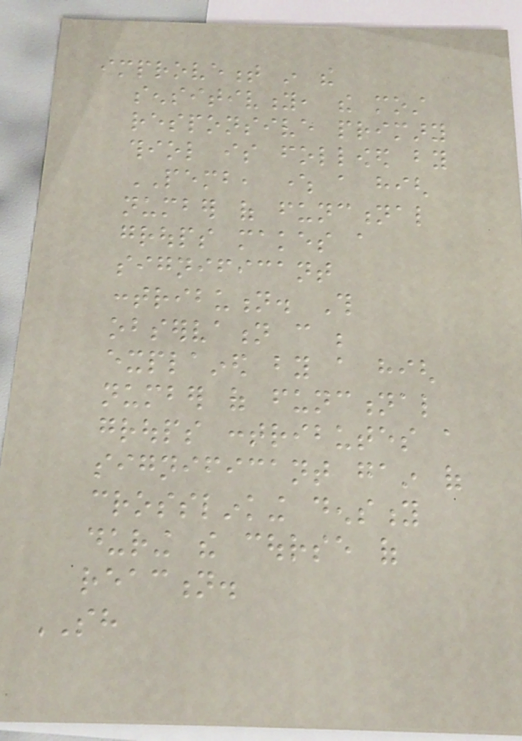improvement in the
sensitivity, the most
responsive primary
thiol is followed by
PEMB, where a high
number of functional
groups makes a
significant
contribution. This
observation can be
explained by a high
number of functional
groups contributes a
significant gain of
crosslinking density
during the course of
reaction.
SH
